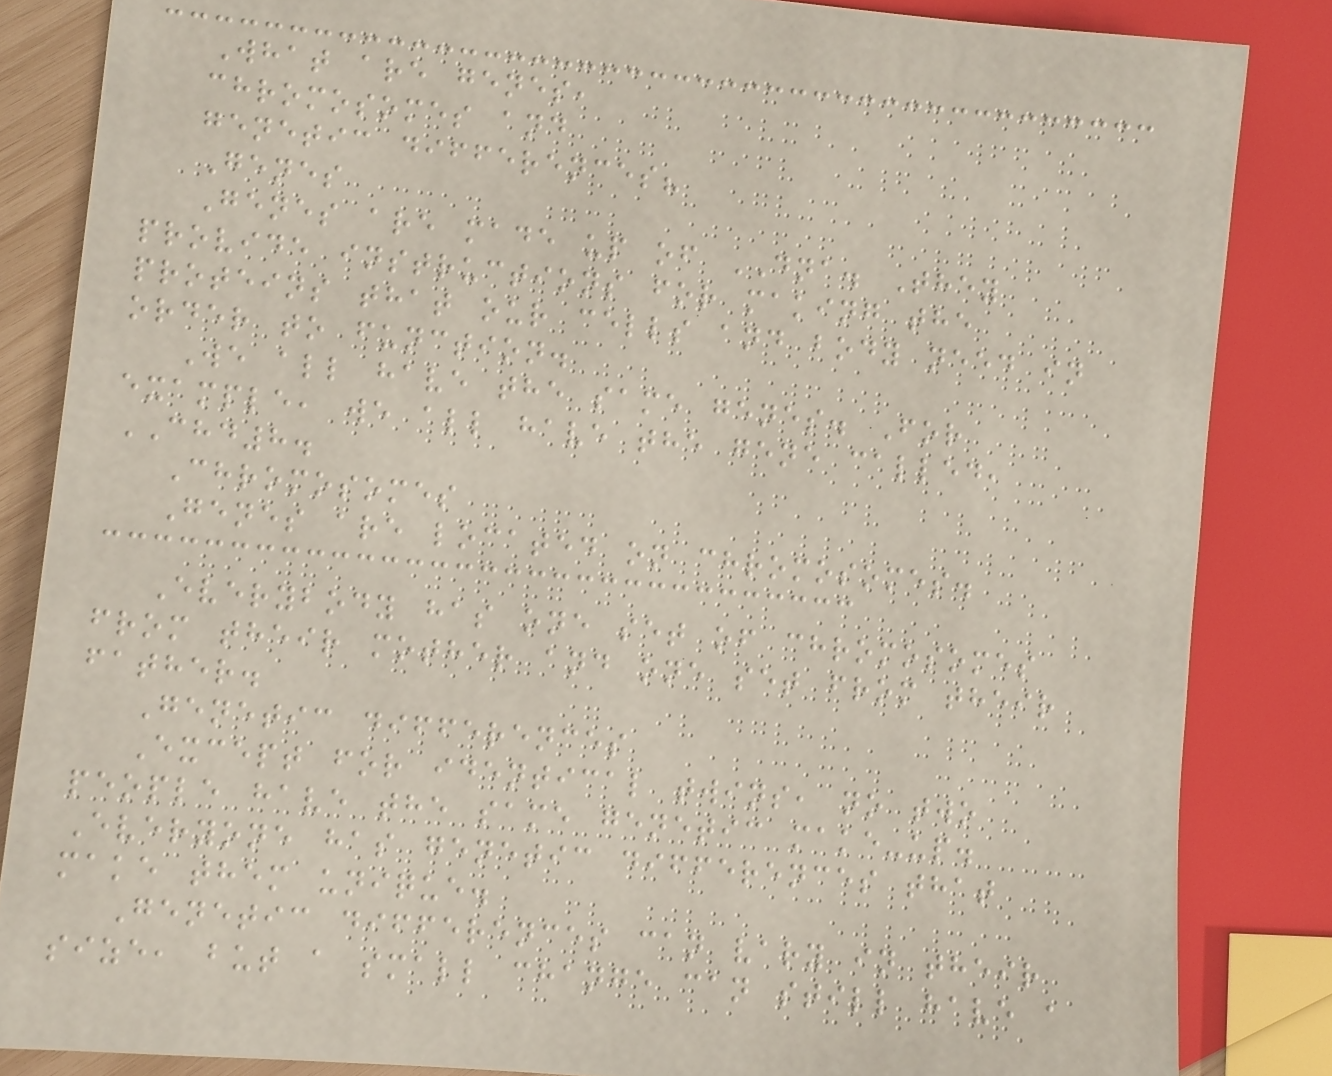What are genes,
chromosomes and
genetic differences?
Genes
Genes are made up of DNA. They
provide instructions for making the
proteins that our cells and body need in
order to function.
We all have the same genes. For
example, we all have the gene called,
CHD8.
Chromosomes
Genes are located on chromosomes.
Everybody has one set of chromosomes
from their mother and one set from their
father.
Genetic differences
Except for identical twins, no two
people have the same genetic make-up.
Everyone has genetic differences that
make them unique.
Genetic differences can vary in their
size, but a small change can still have a
